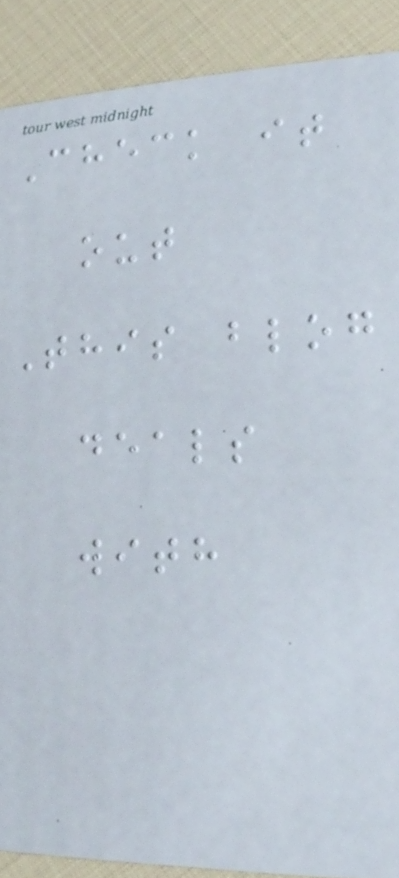Check it
out
This blog
deals
with
